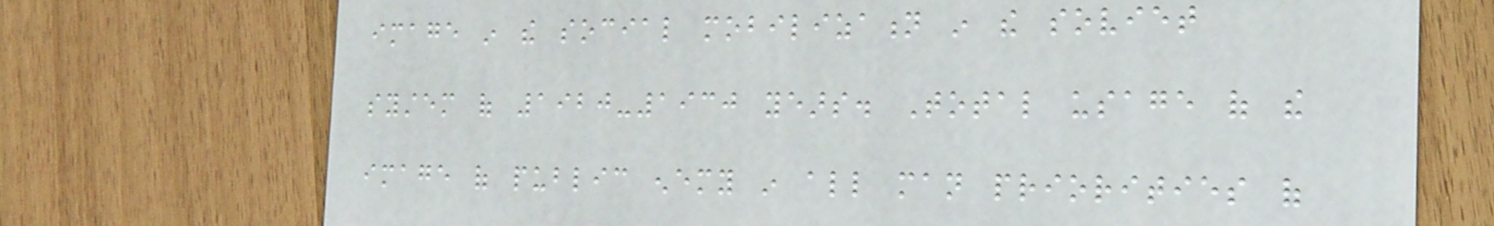image in the social mobilization in the soviet
system of 1920-1930 years. Total usage of the
image of public enemy in all man priorities of
